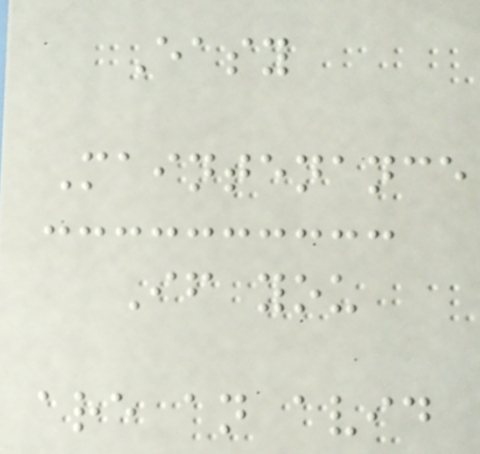Easy
Maintenance
If you
are an avid
